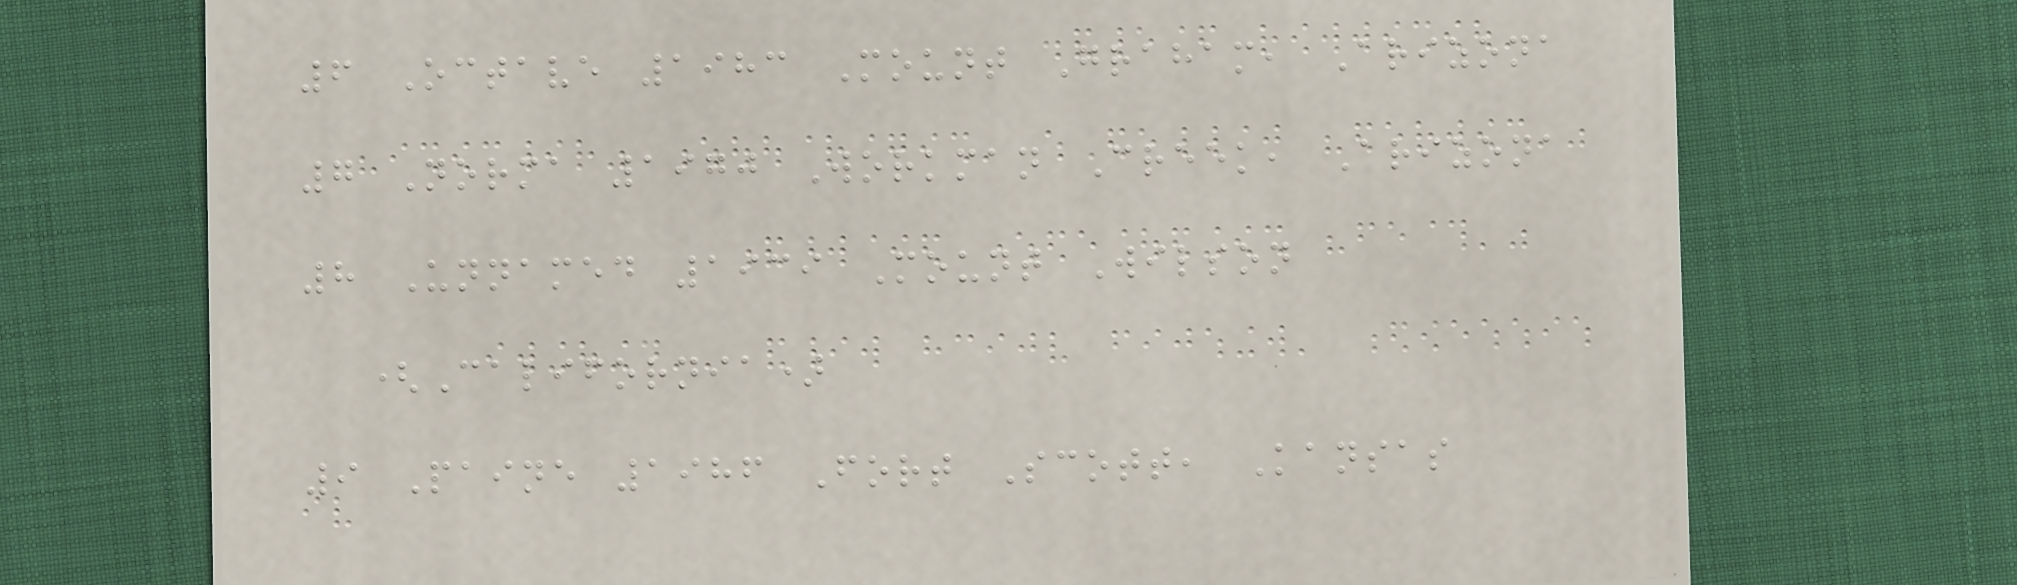6 Octave 1983 Mount Graham, Arizona
7 Norma 1970 Workman Creek, Arizona
8 Unnamed 1939 Mount Wilson
(California)
9 Paine 1986 Fort Scott, Kansas
